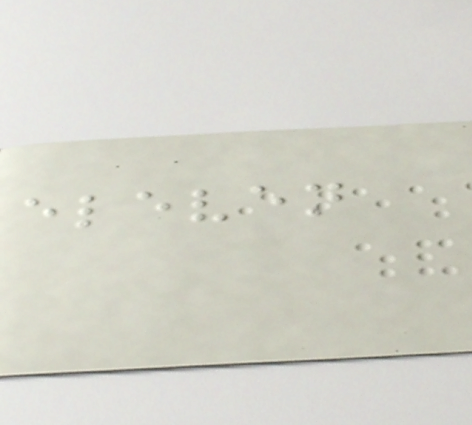eleven
